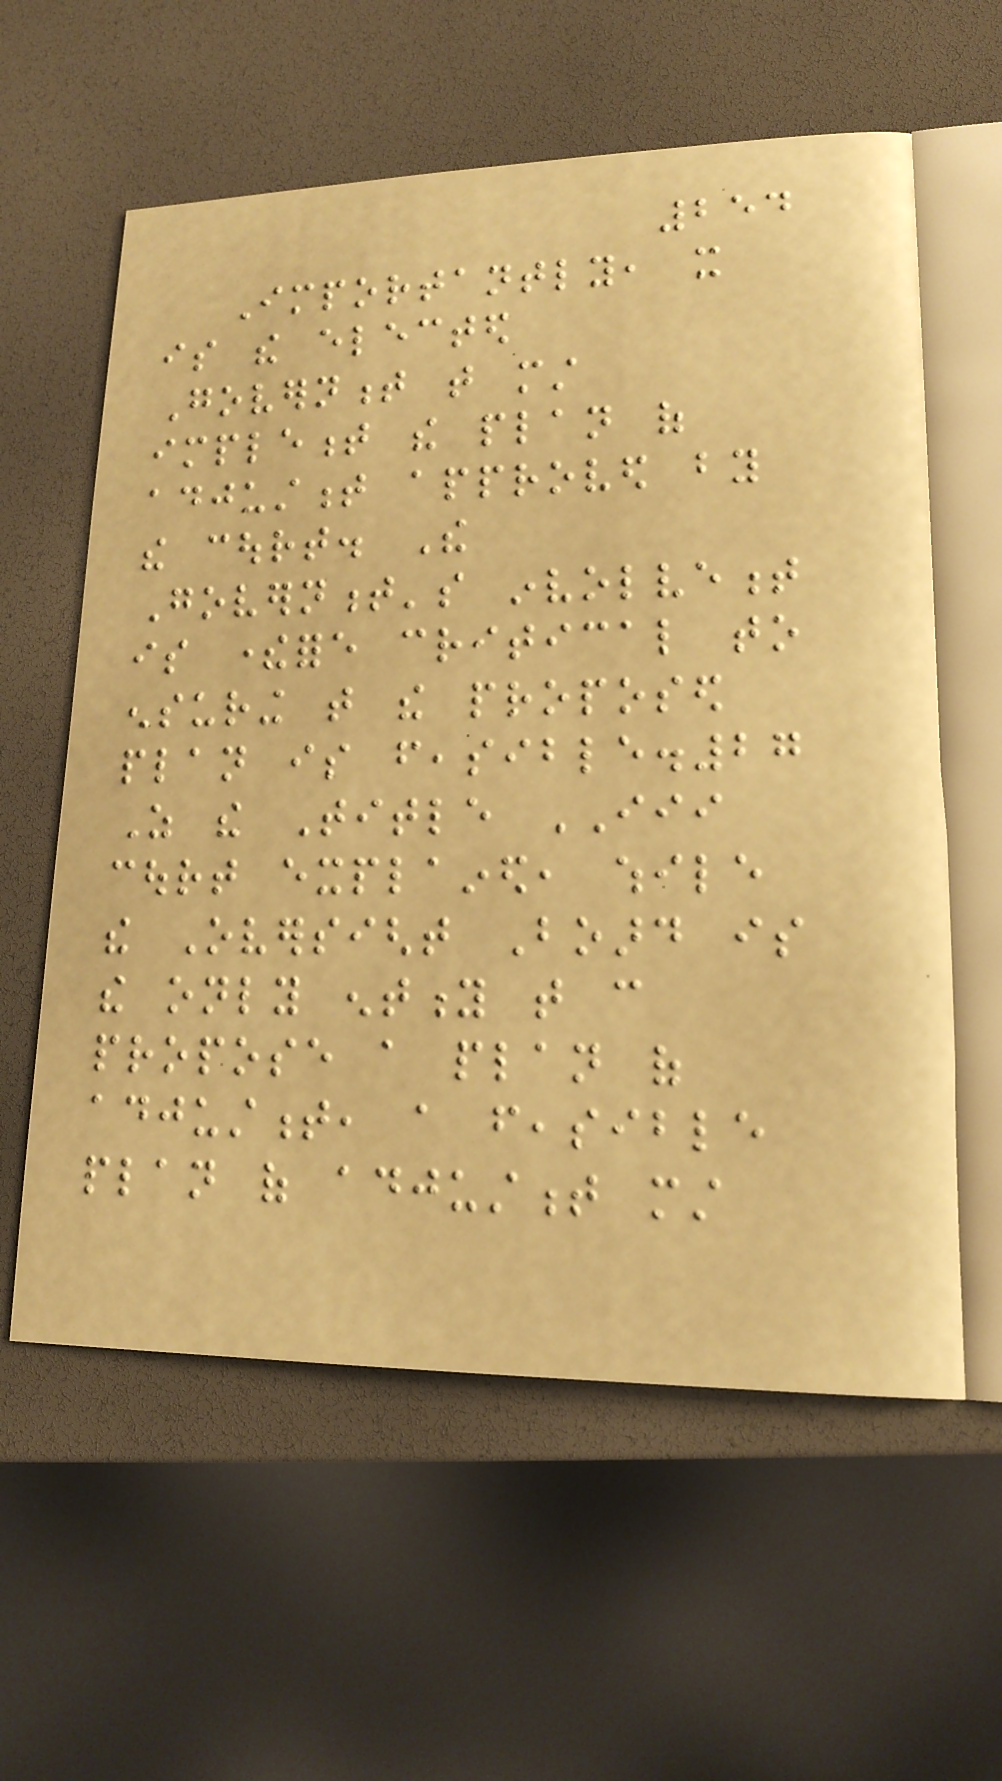254
Importantly, it
is the elected
Government that must
implement the plan of
adjustment approved by
the court. The
Government's involvement
is therefore critical to
ensuring that the proposed
plan is feasible.27
As the Title III
court explained, while
the Oversight Board is
the only entity that can
propose a plan of
adjustment, a feasible
plan of adjustment must
